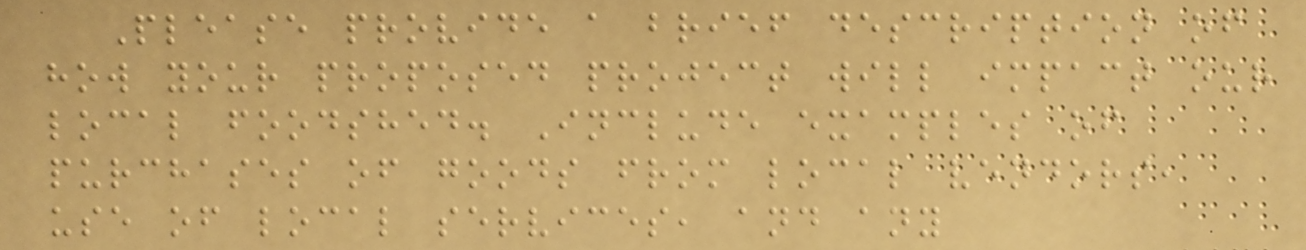Please provide a brief description of
how your proposed project will impact our
local foodshed. Include examples of
purchases of goods from local vendors,
use of local services, and any
